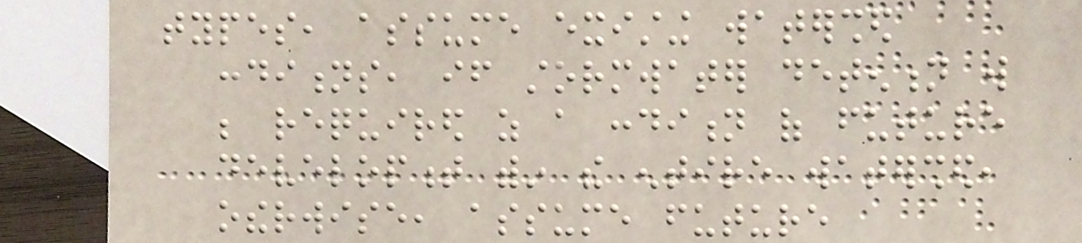types, assume existing watershed
conditions, if stormwater detention will
be required as a condition of future
development within the entire watershed,
otherwise, assume future
